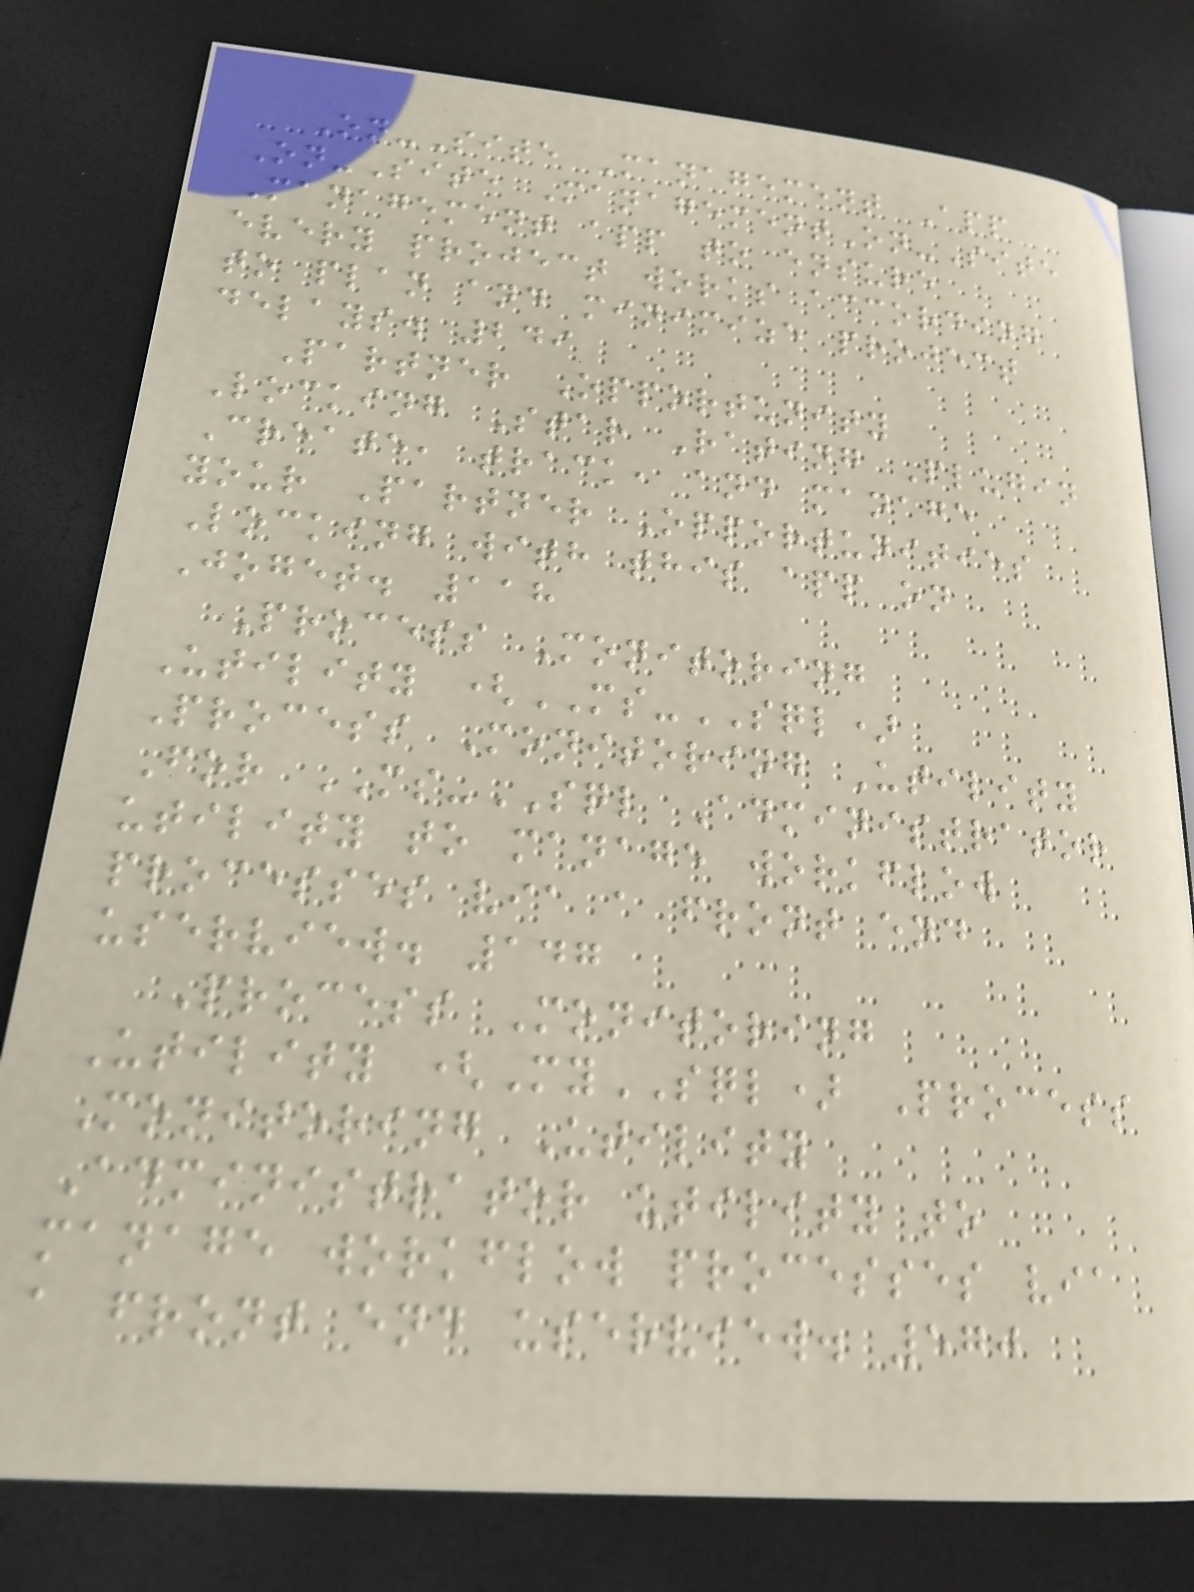On-Site Management App
On-Site ManagementOn-Site
Management app to ensure
every project works according
to plan and minimize project
delays. 249
Partner Opportunity
Locking Star Rating Plugin
Create, track, and manage
your Partner Opportunities
Locking with this app on
Joget. 118
Process Monitoring
Utility (MS-SQL)
Process Monitoring Utility
For MS-SQL Administrator
utility to manage workflow
processes via a front end
userview. 147
Process Monitoring
Utility (MySQL) Process
Monitoring Utility
Administrator utility to
manage workflow processes via
a front end userview. 570
